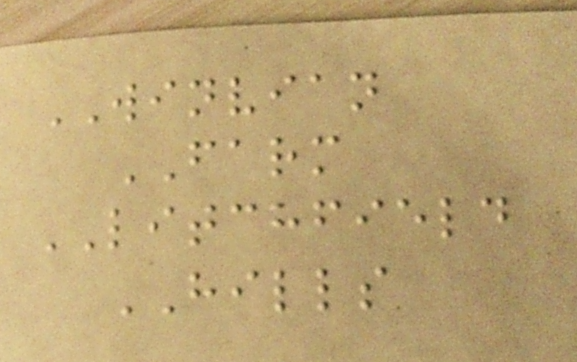WINVIAN
FARM
LITCHFIELD
HILLS
